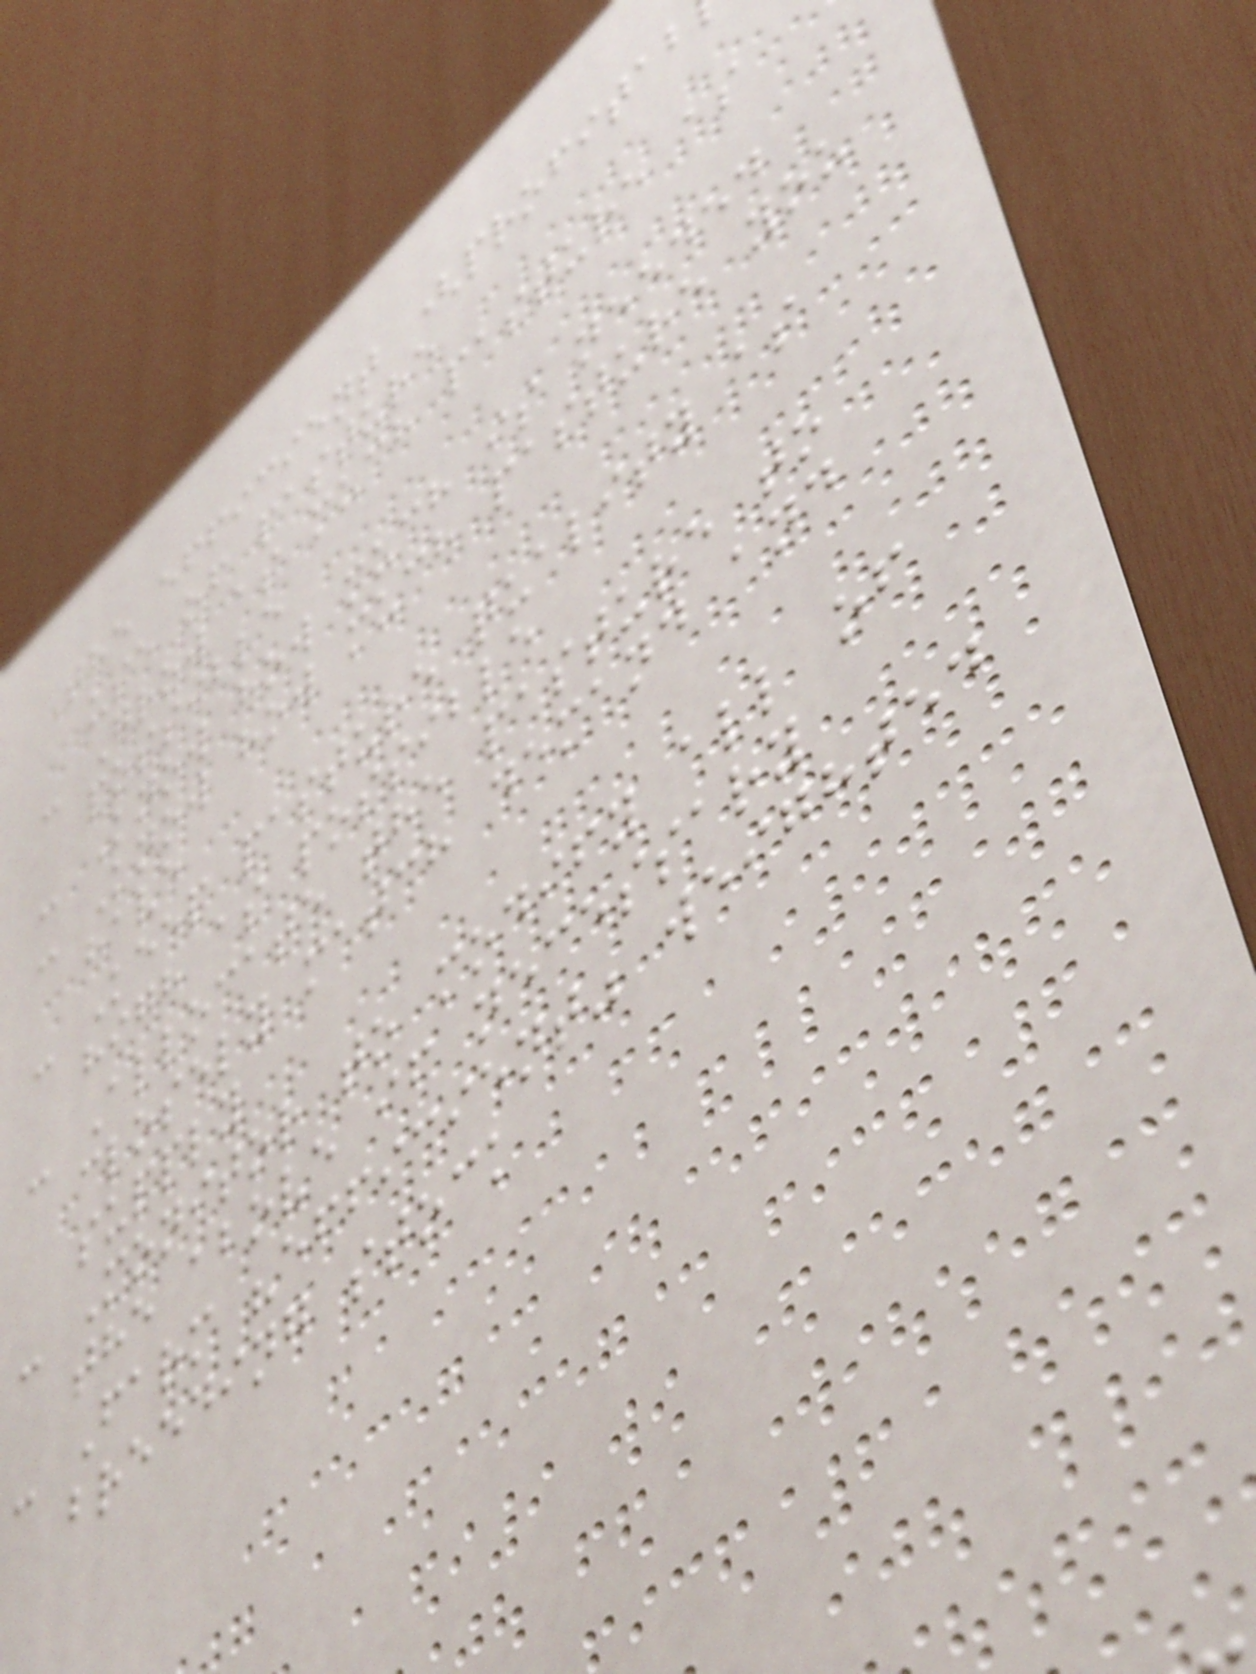The efficient (profitab
use of pasture
- Grow as much pasture as
possible
- Know how much is needed
- Know how much pasture you
have
- Keep pasture quality as
high as possible
- Allocate the pasture to
closely match demand and
supply
- Monitor to modify all of
the above if necessary
- Farm "efficient" weighted
breeding stock
